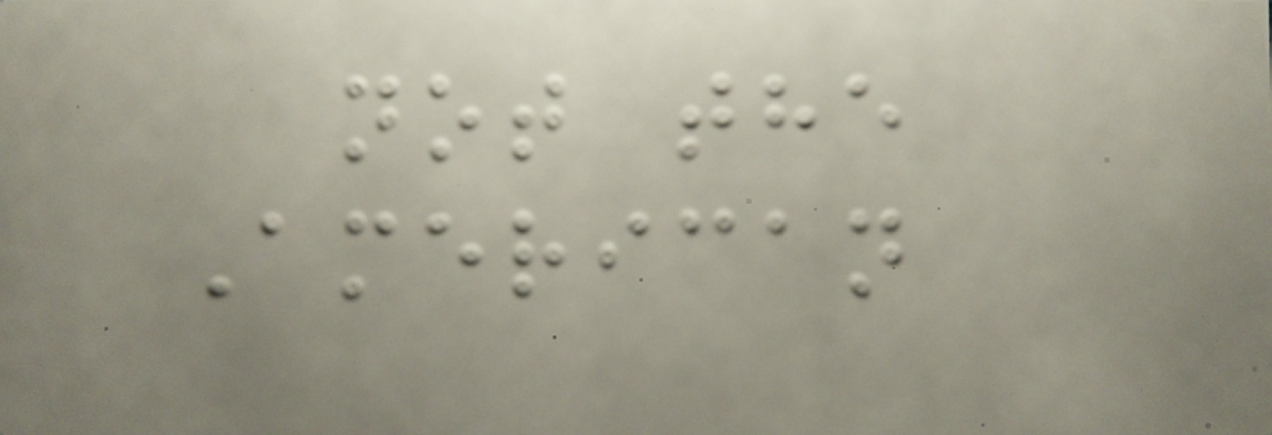not the
American
